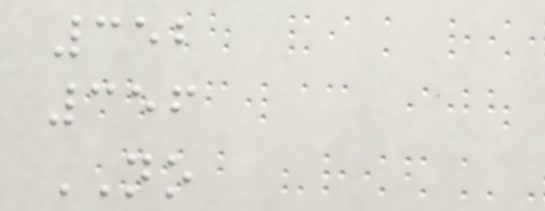352
356
NO
